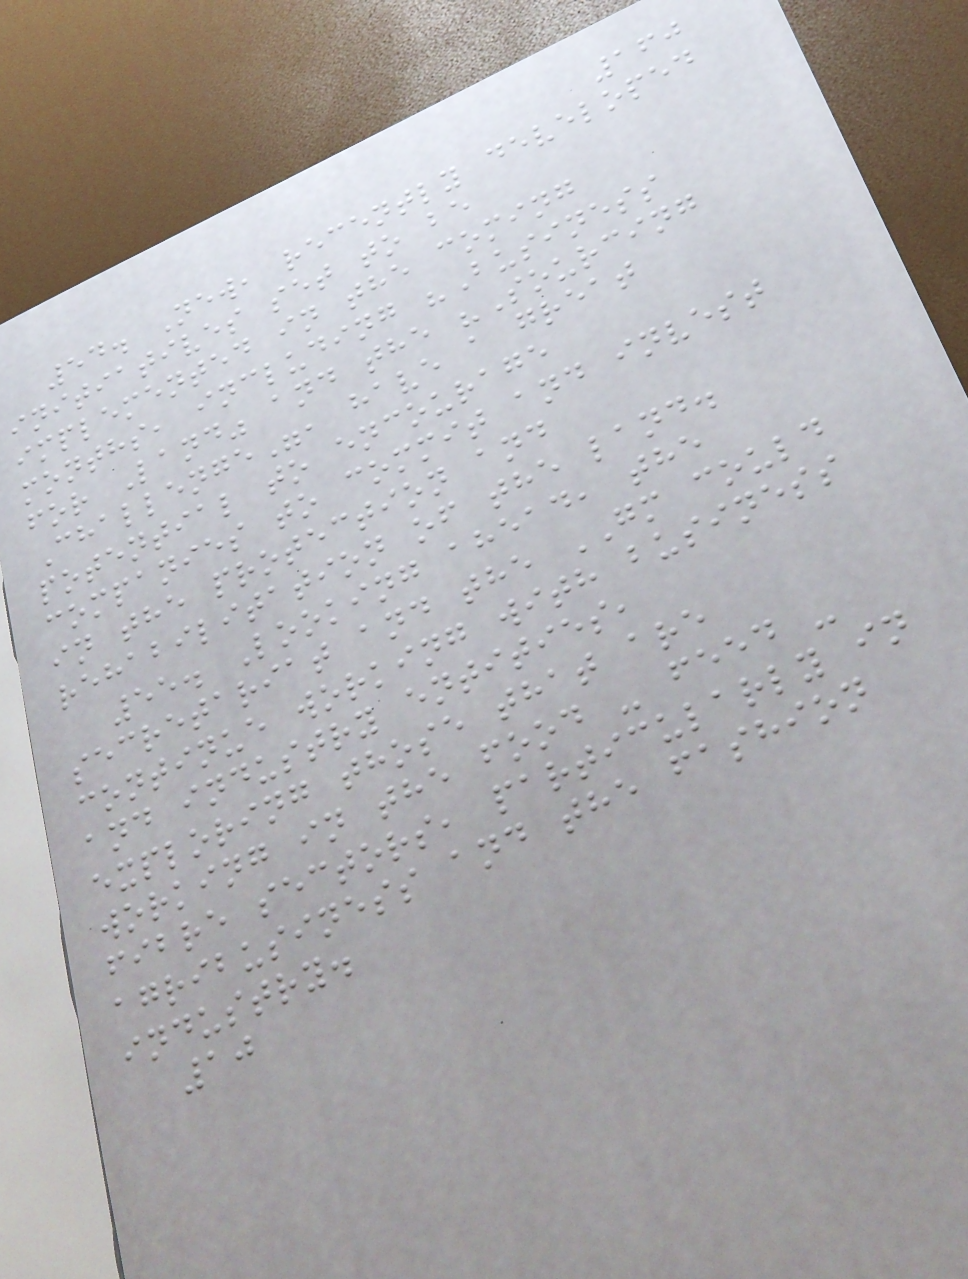160
54. New, recently developed
initiatives set to be
implemented in the coming
months, including "Business
for Land" and the "Sourcing
Challenge", have a great
potential to encourage
companies to commit and invest
in the protection and
rehabilitation of the land.
55. Looking ahead, the
secretariat and the GM could
continue working with business
and industry entities,
exploring those that are
working in the food - feed -
fibre sectors, particularly in
agribusiness and the fashion
industry.
10
